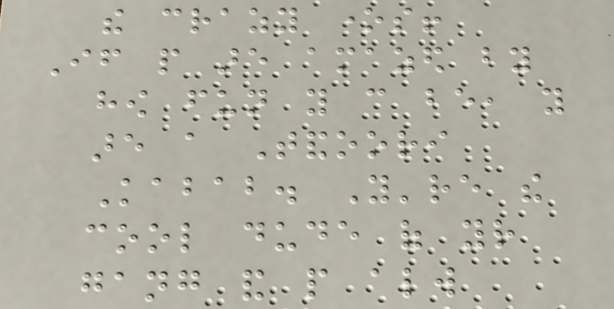the crazy ones!
If people are amazed by
how fun you can be, you
are a Tandoori
Kabab. You're the
cool dude of your
gang and people always
